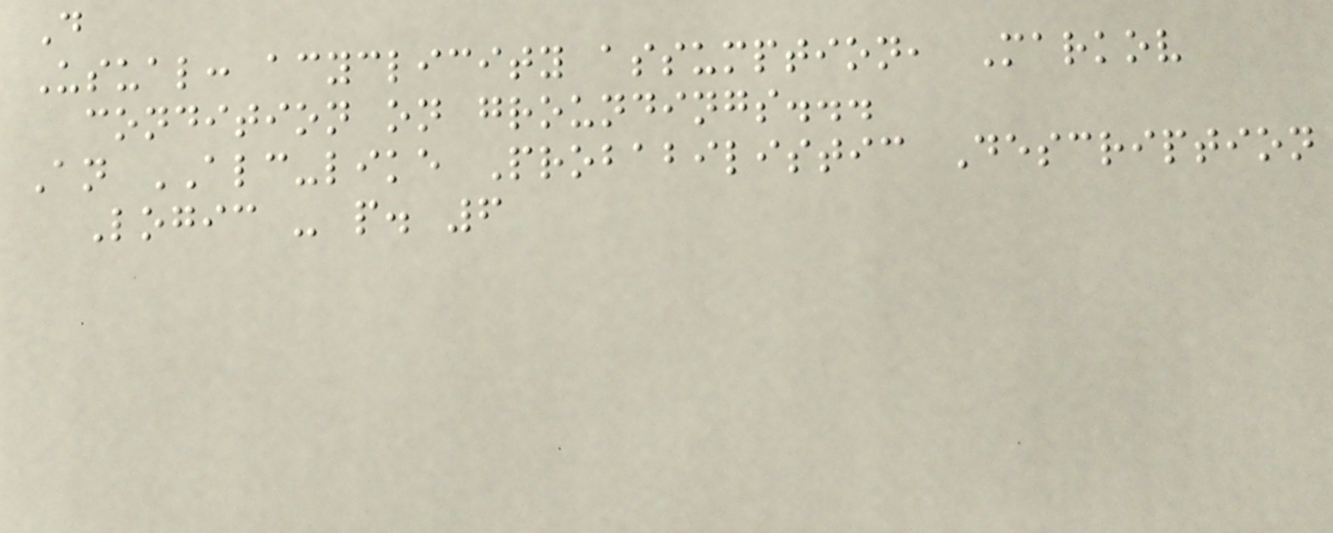D
Usual: acyclicity assumption, Markov
condition on groundings...
An ALC-like Probabilistic Description
Logic - p. 6
